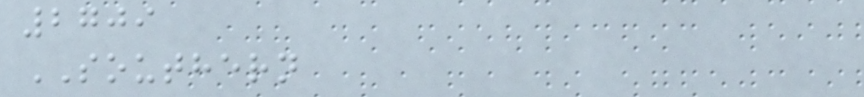2709
SOUTHERN
